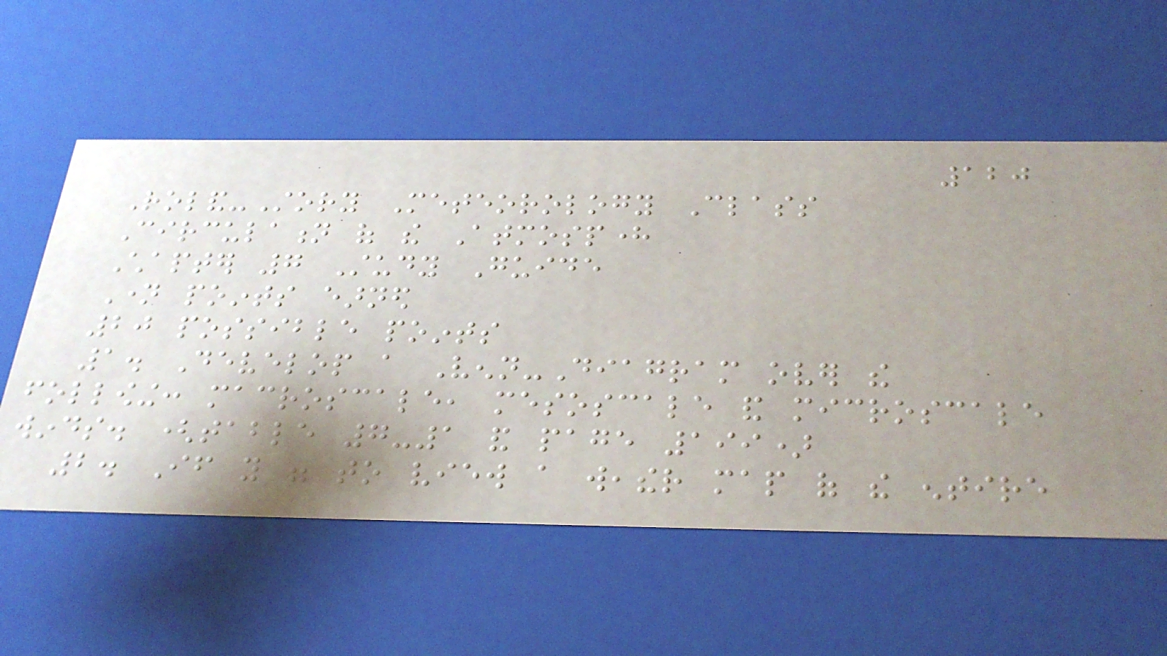120
Roland-Story Meteorology Class
Circulation of the Atmosphere
Chapter 7 Study Guide
Name points earned
20 possible points
1. Develop a Venn-Diagram over the
following: macroscale, mesoscale and microscale
winds. (table 7-1 and page 199)
2. If you were to view a weather map of the entire
